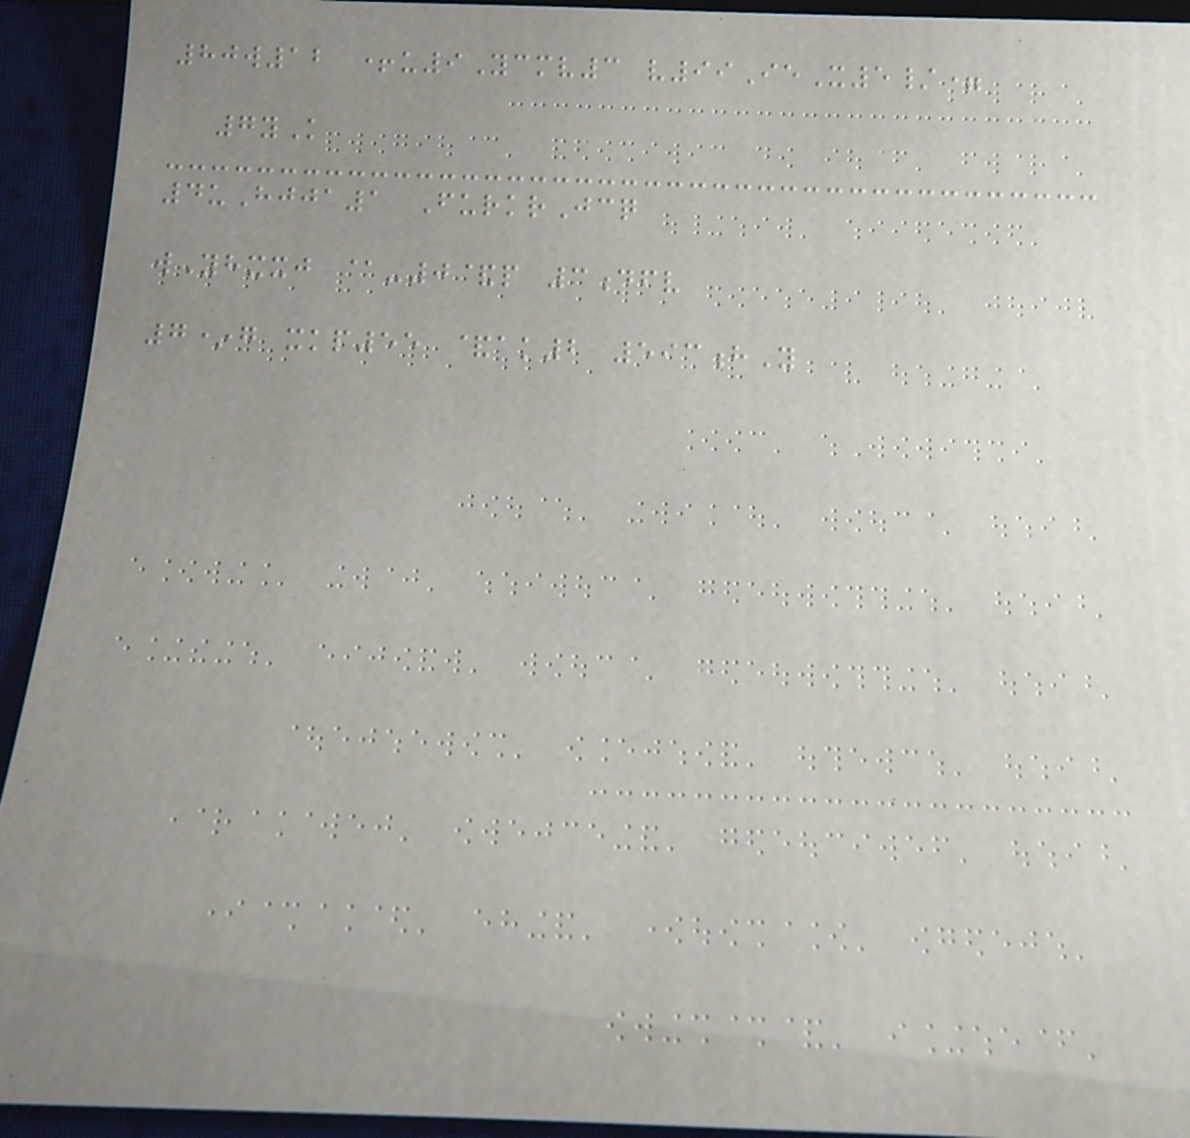80w12 +u9Ycmv3 v99IeX5/=
7yK
4uHjja1 FurkrJcq
wYhxxj @-0&p 3dfv
7*g xkp55 &ak2 593hY
